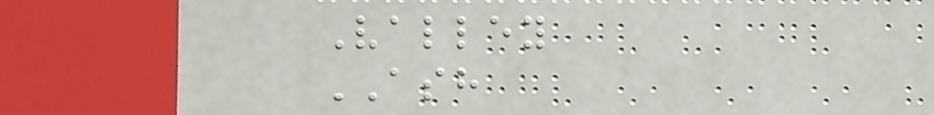Valley
ASH
